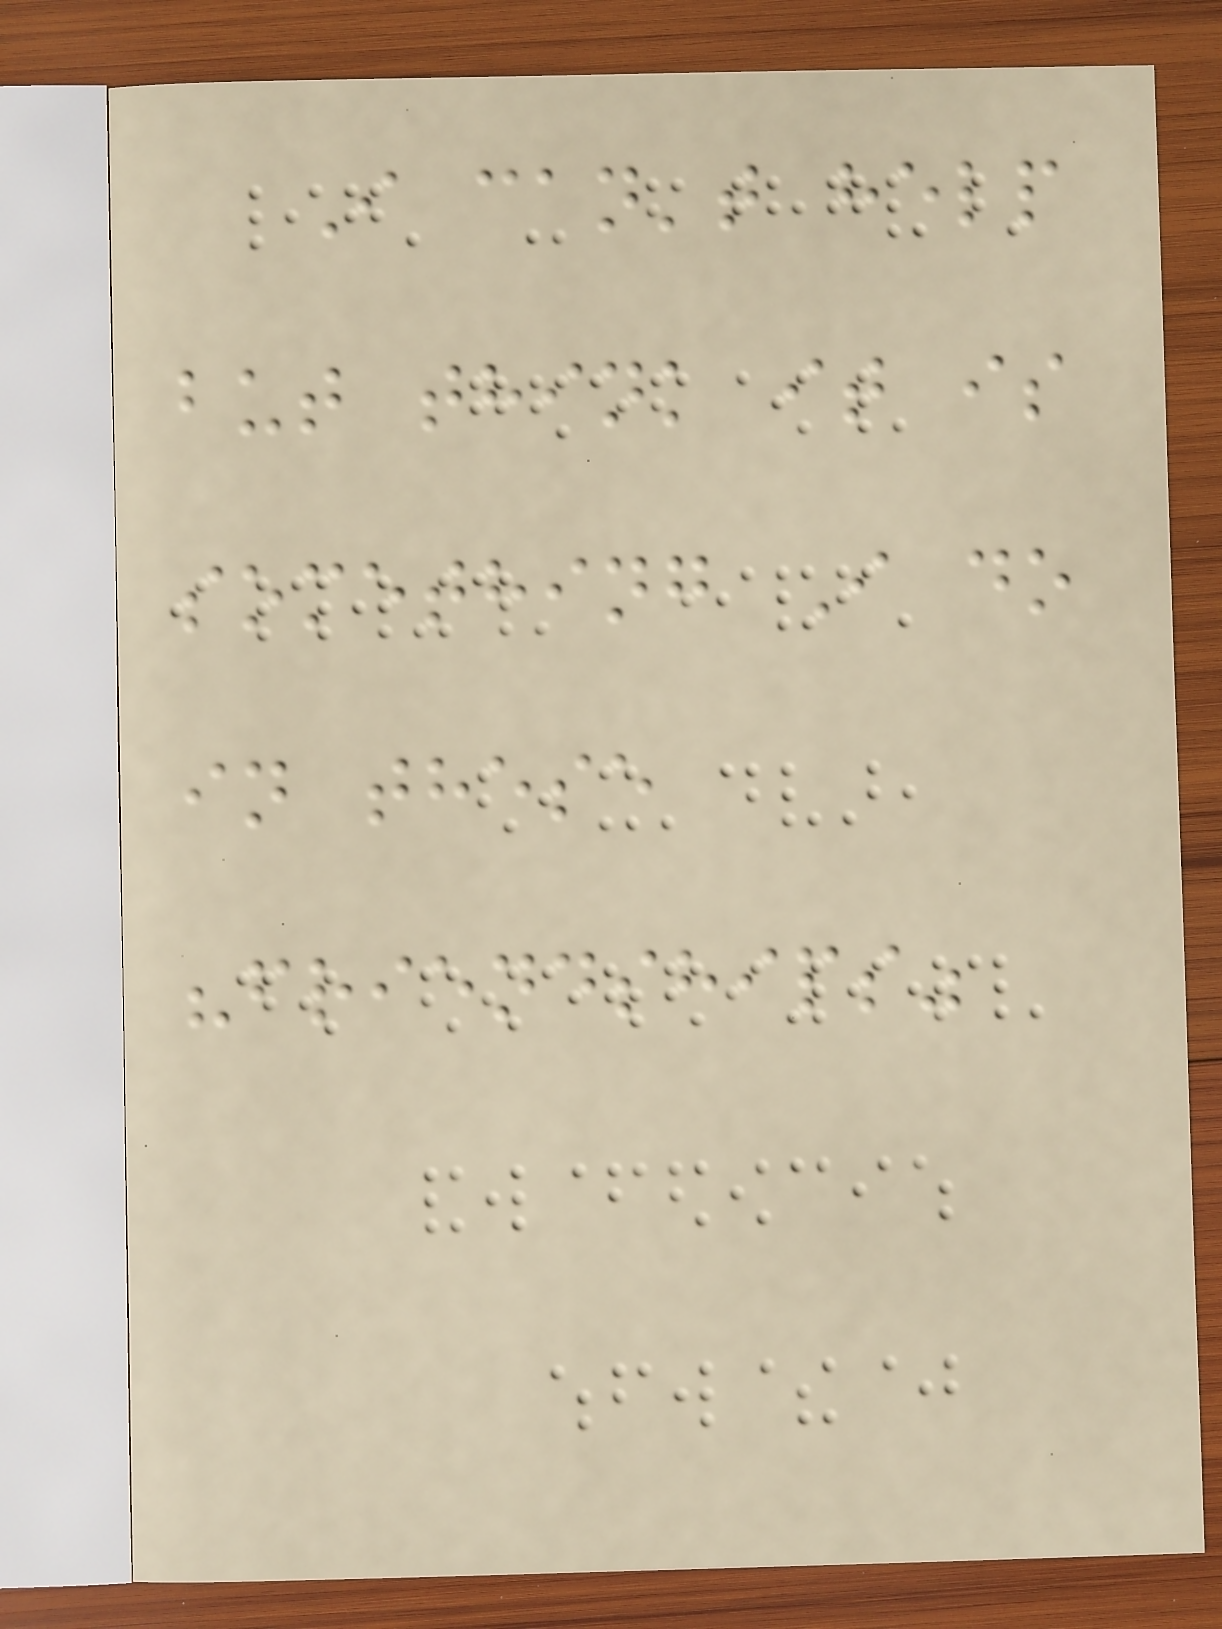I can't help
but think it is
something I do
in these
"friendships"
